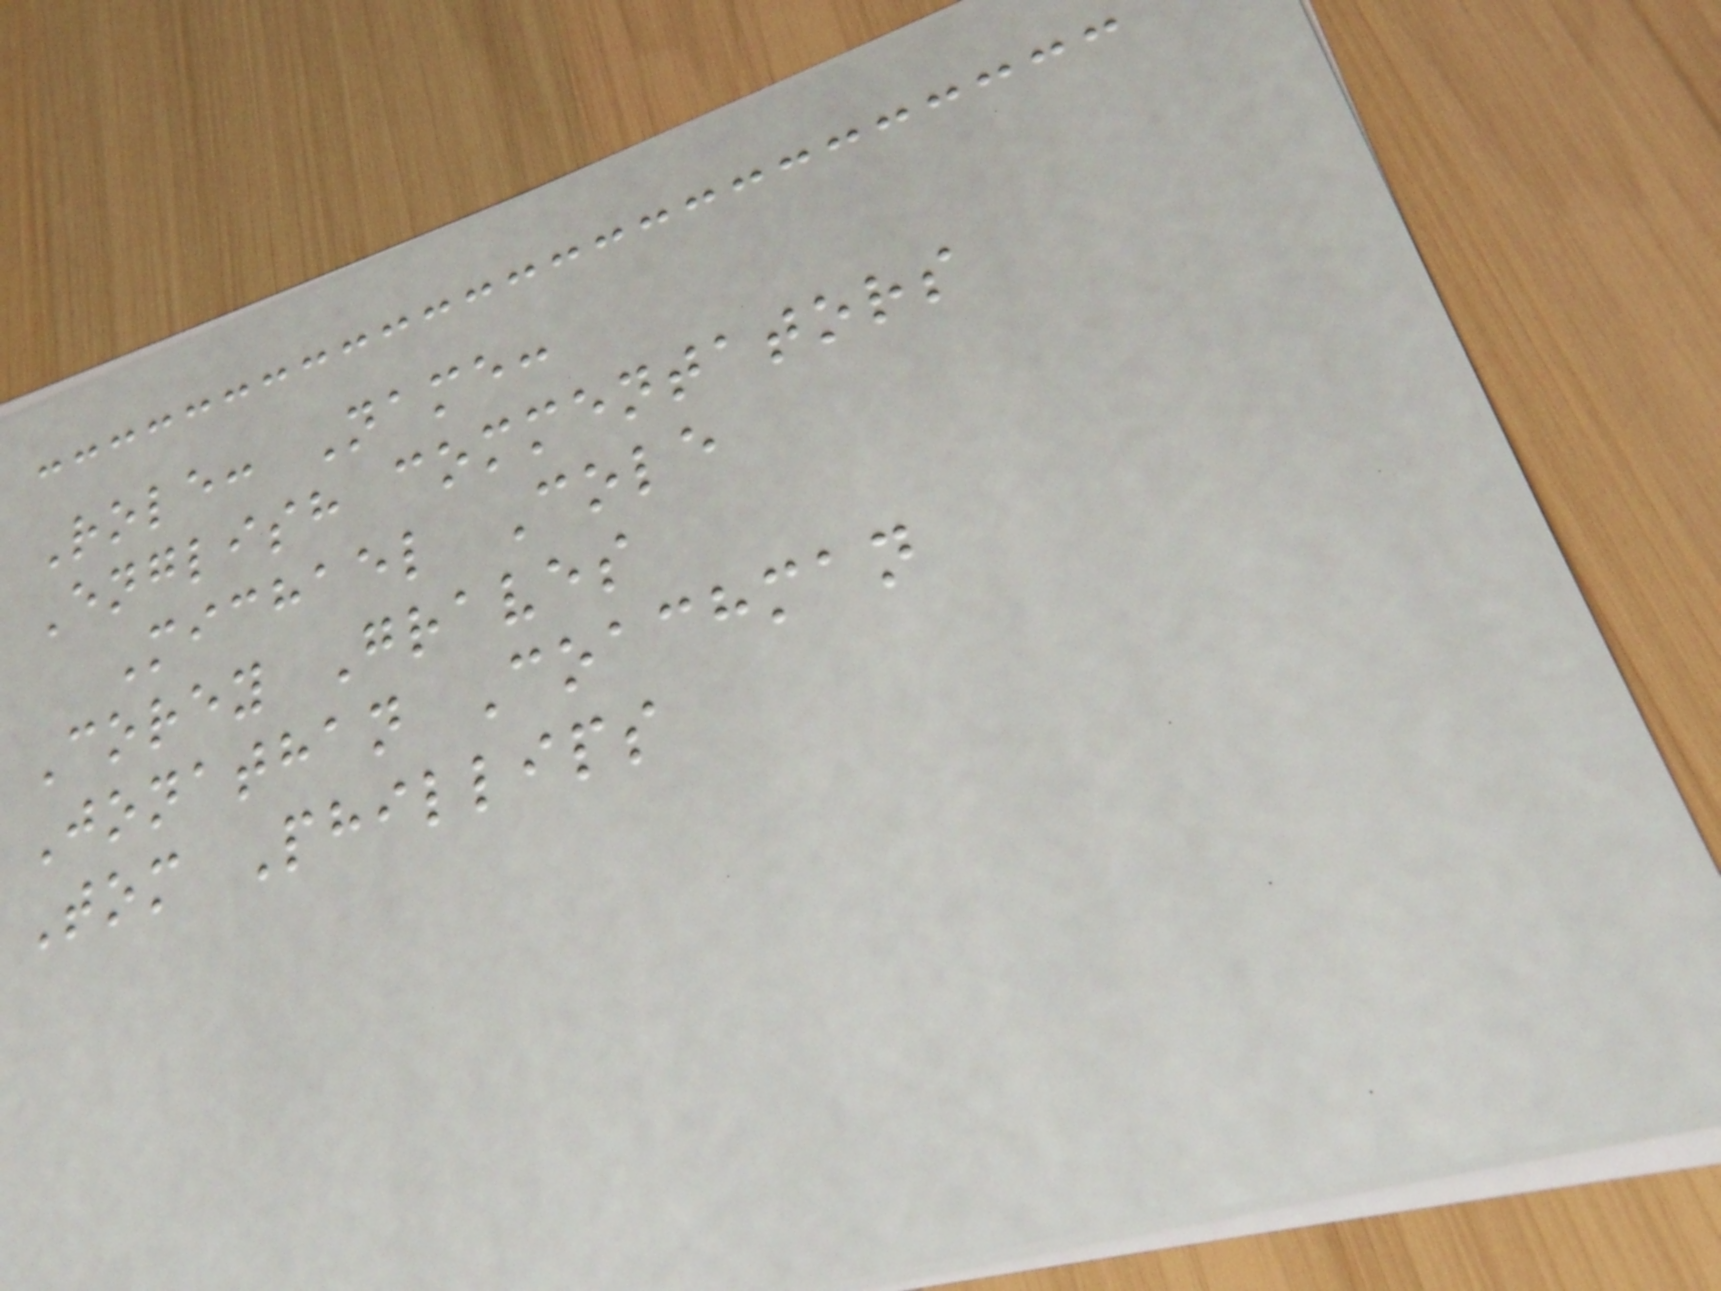Role: Name:
English commentators
Michael Cole
Corey Graves
Jonathan Coachman
Tom Phillips
